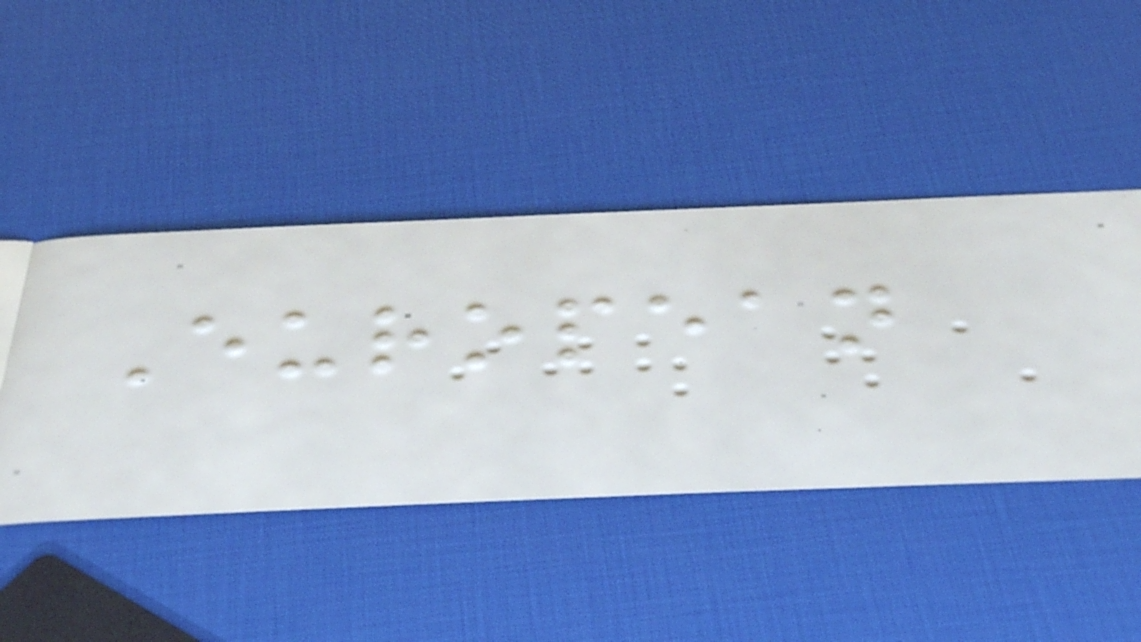European
